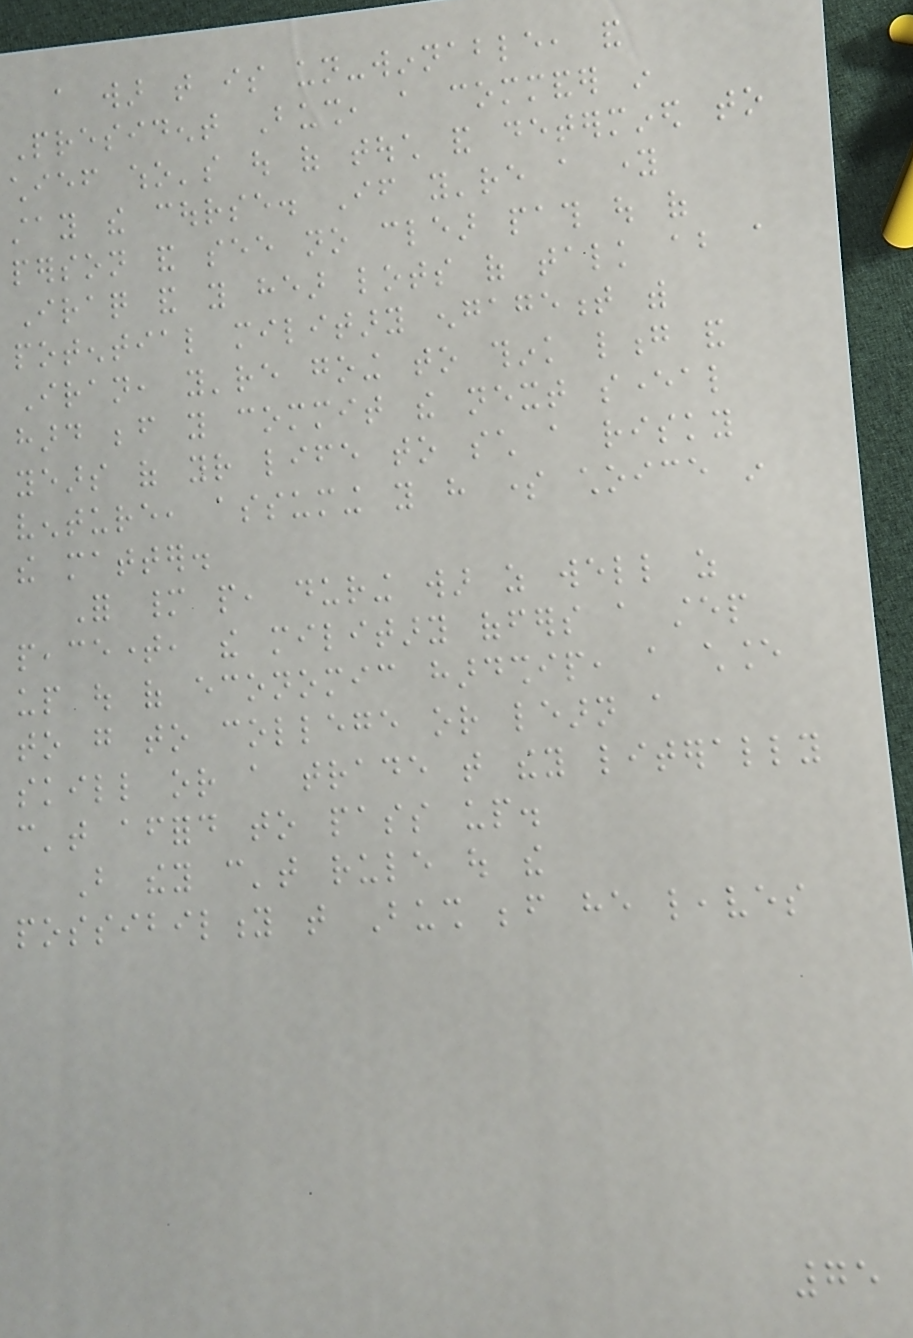a war that is un-winnable, and
President Bush, a commander in
chief who's out of touch and determined to
stay the course. If you're a young
person and see no clear path out of
Iraq and you hear lots of talk about a
potential military engagement with
Iran, you're going to think long and
hard before you commit the next several
years of your life to such a risky
venture, assuming you have some choice in
the matter.
For many people, during war as well as
peacetime, the military offers a step
up out of economic hardship, a chance
to go to college or learn a
skill or a trade that they literally
can't afford to pass up.
But they can't rule out the
possibility that Bush before he leaves
75
